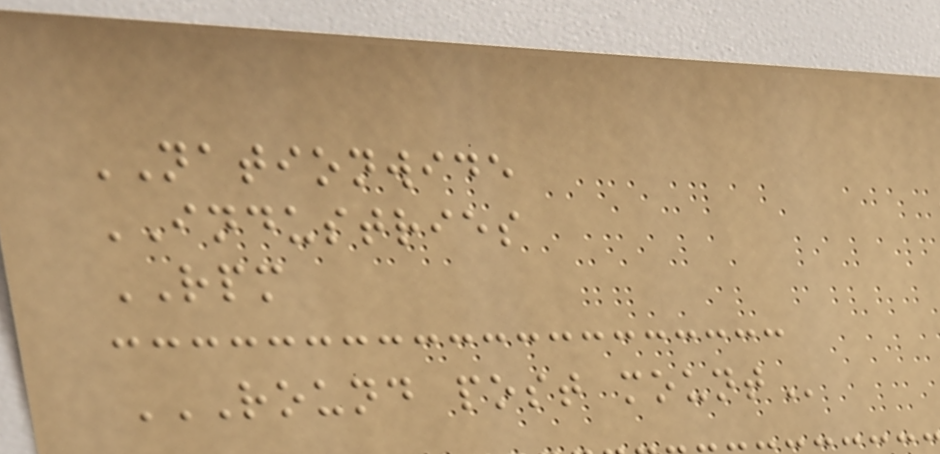NATIONWIDE
INDUSTRIES
RPM
ROUND POST MOUNT
